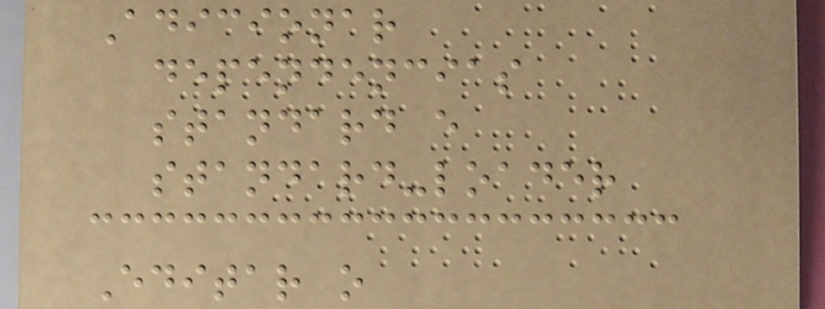Adicionar
dependencias
standard e
standard-loader
Editar o
